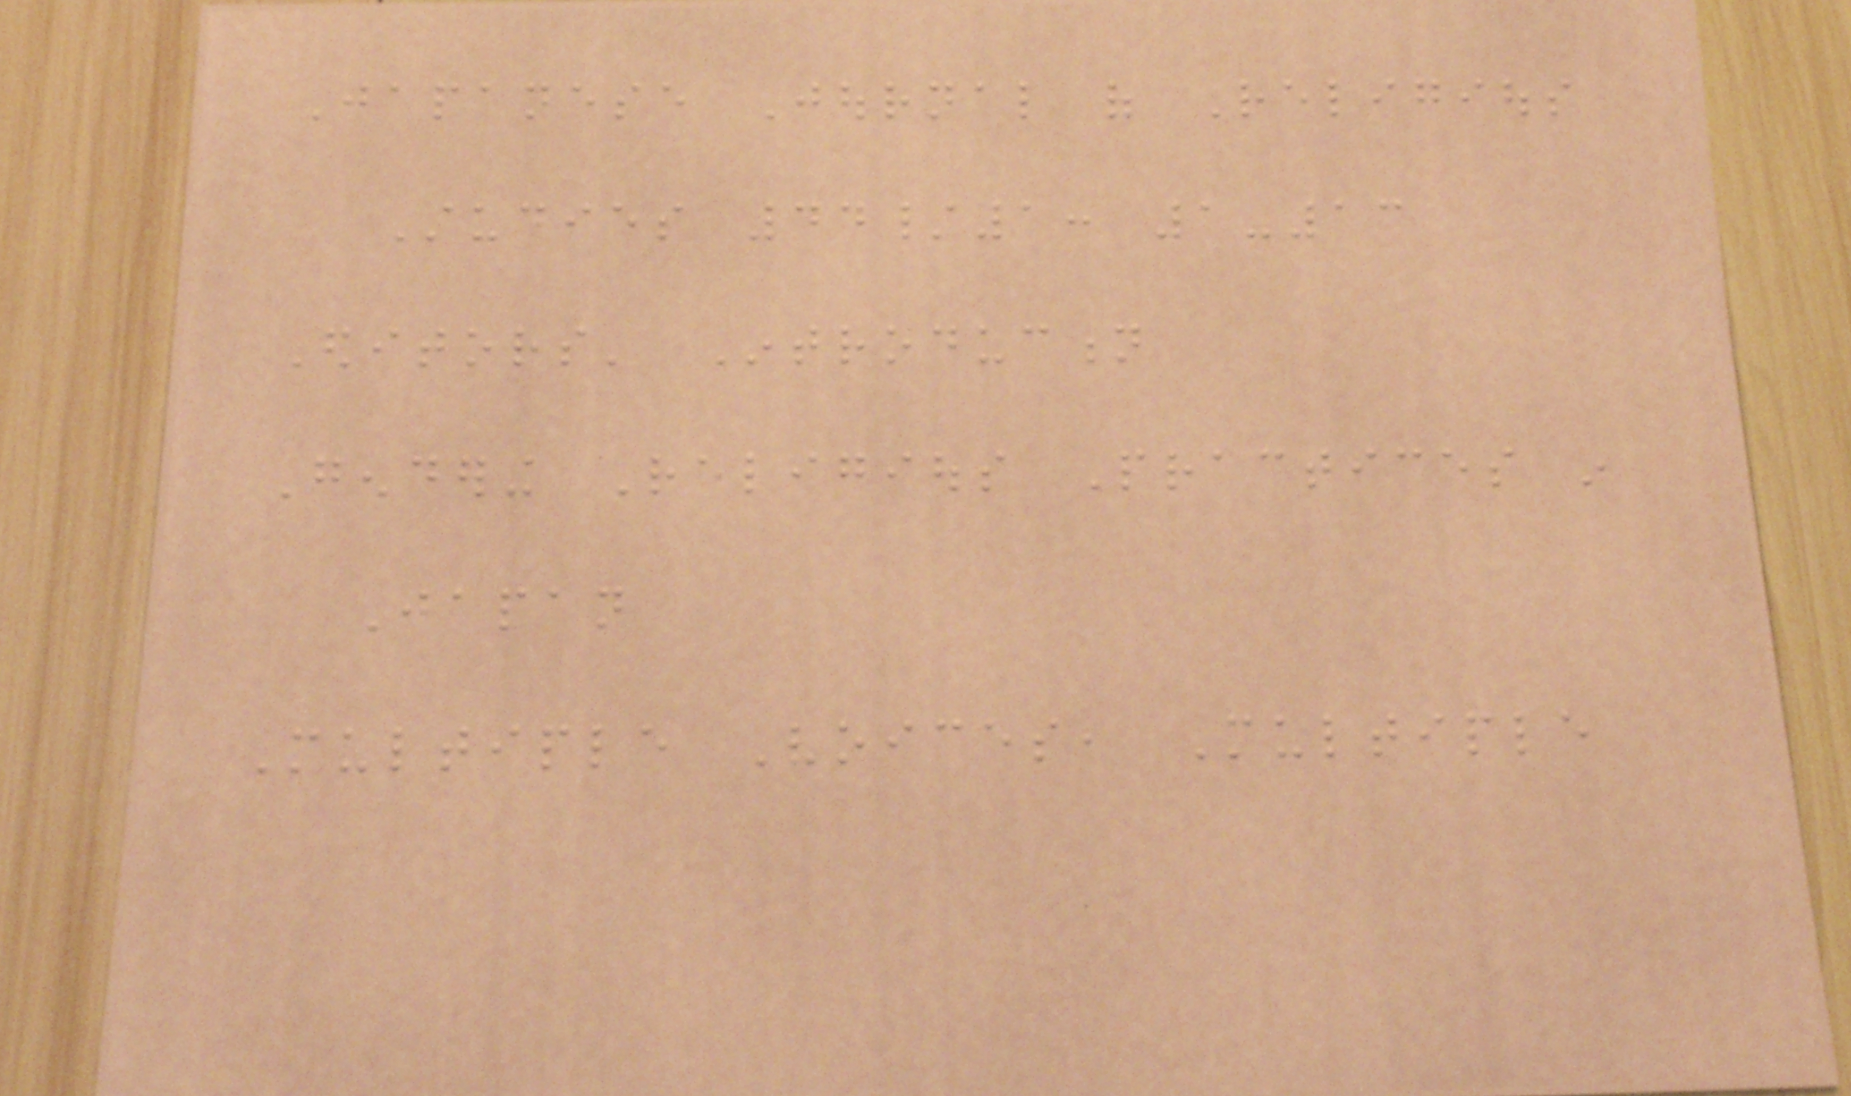Japanese Journal of Religious
Studies 44/1: 1-13
Editors' Introduction
Gendering Religious Practices in
Japan
Multiple Voices, Multiple
